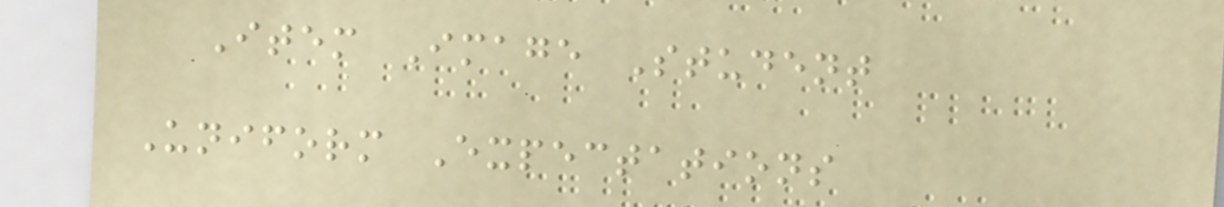Item Image Student
Uniform Expectations
